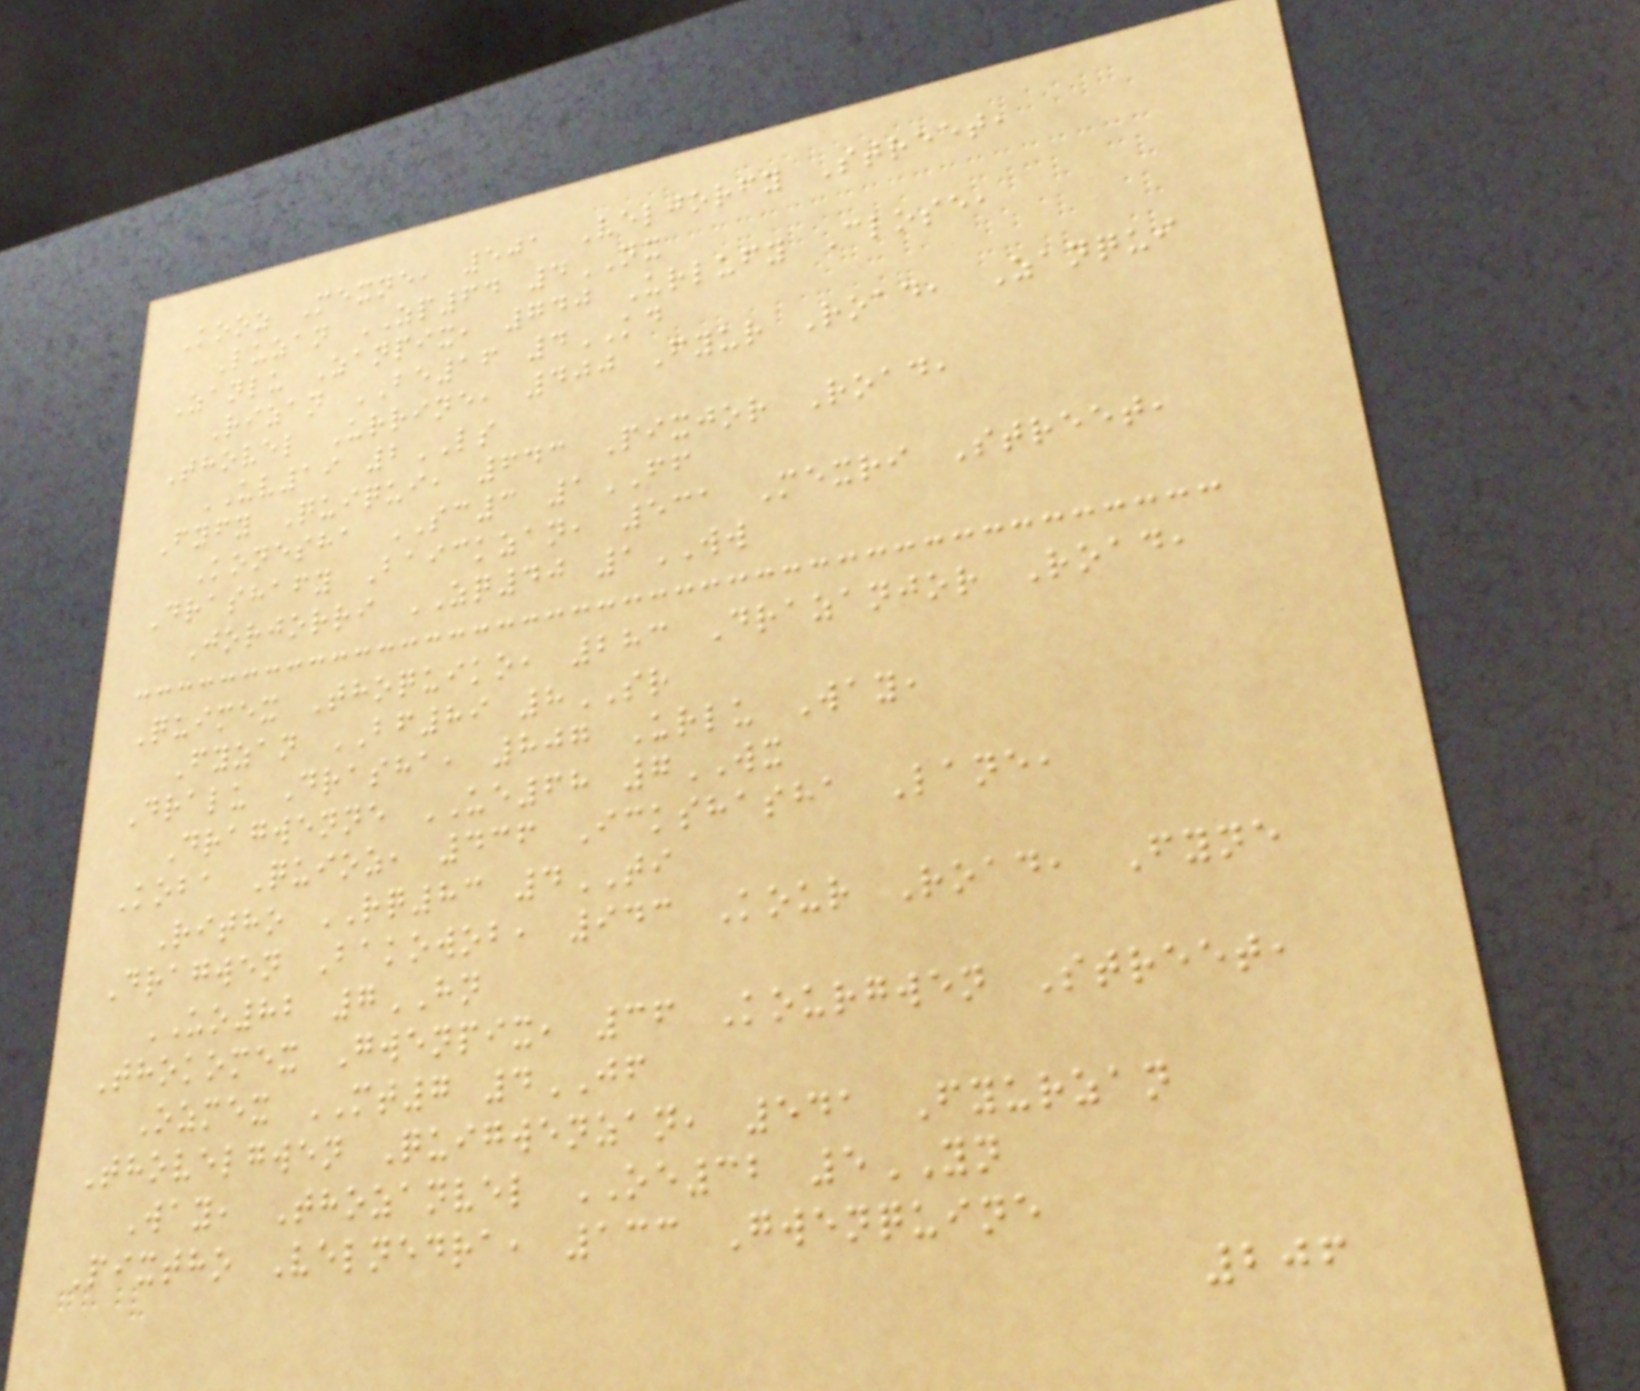Kooz Mexne, 501 Veljorfy Street,
Luzan ZP64 4NX
Zanlu Zanpix, 740 Urlufy Close,
Rizan BE16 4KD
Thovel Urrine, 400 Fyur Road, Zanqui
UV19 2LS
Fyfy Quiqui, 643 Pixjor Road,
Konesha SC3 1FF
Drashafy Baickzan, 531 Mexri Street,
Jorjorri ZQ40 1WW
Quimex Thoquiko, 283 Drazanjor Road,
Fyzan BF89 8SR
Dralu Drasha, 807 Urlu Way,
Dragwenne UE68 7WX
Koba Quioz, 436 Ickshasha Lane,
Ritho RQ83 4TI
Dragwen Bakowob, 943 Kour Road, Fyne
UO82 7HN
Thokomex Gwenpix, 36 Kourgwen Street,
Ozmex MT7 4JF
Thovelgwen Quigwenzan, 541 Fyurzan
Way, Thozanvel OE32 5YN
Pixtho Velnedra, 133 Gwenquine
206
